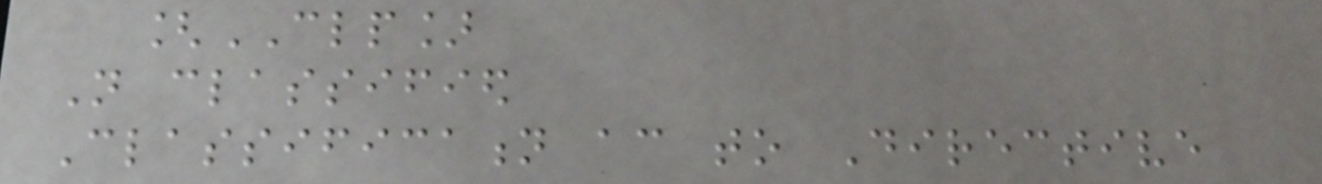[CLP]
Not classified
Classification according to Directive
